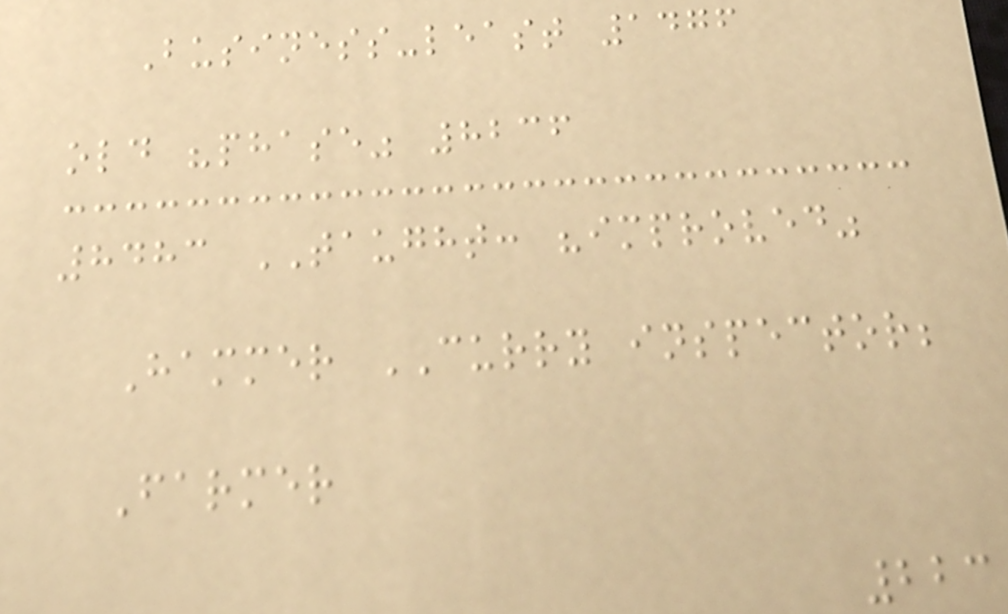Business-least 1476
old "phase" 8236
8483 TAUGHT: "improved"
Hammer CURRY inspector;
Farmer
223
